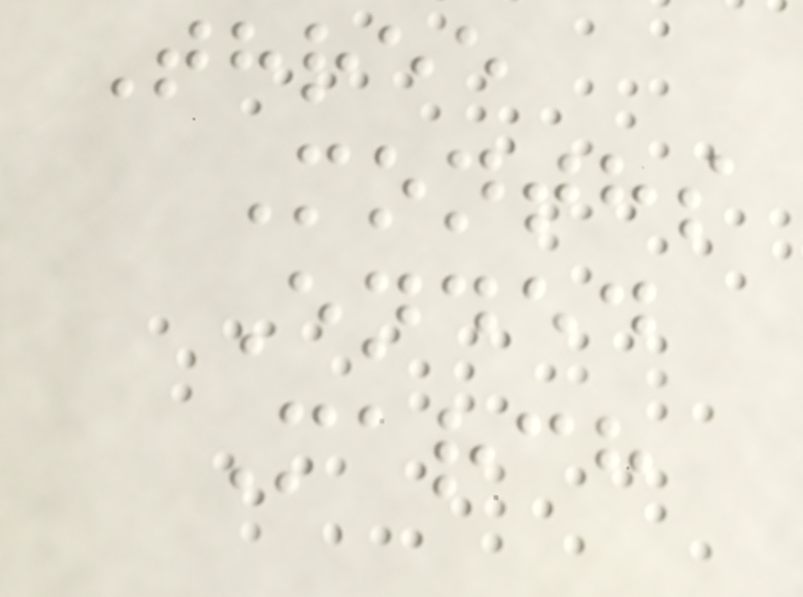Three
Months
Ended
March
